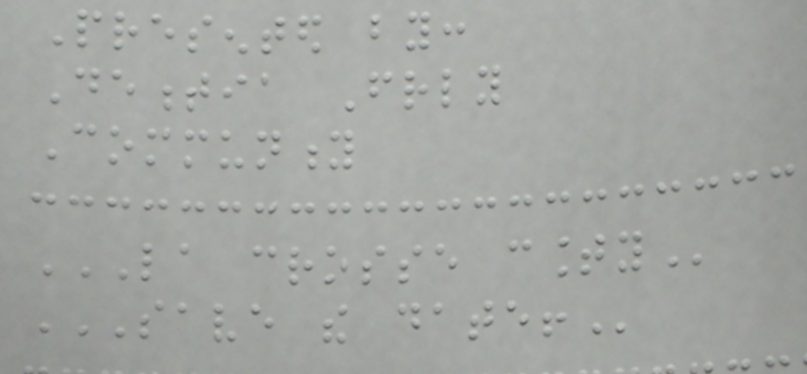Presented by:
Dementia Friendly
Community
LA CROSSE COUNTY
SAVE THE DATE!
